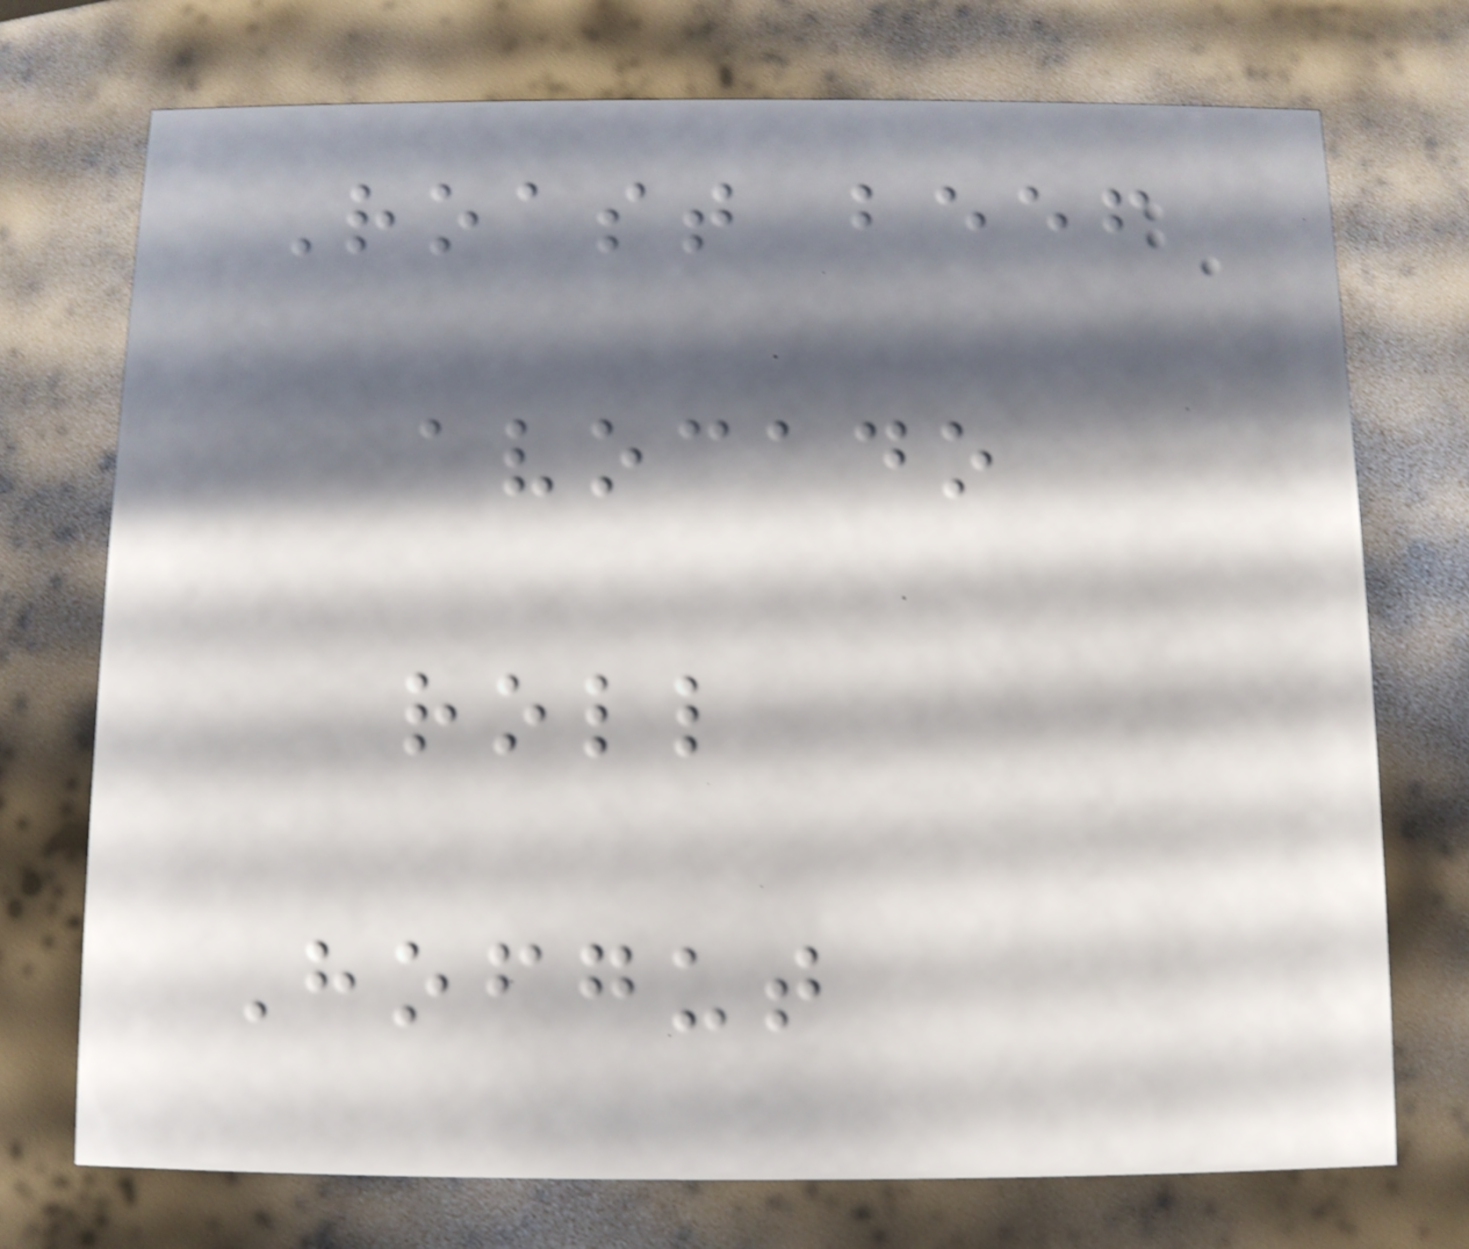Roast beef
avocado
roll
Hofgut
